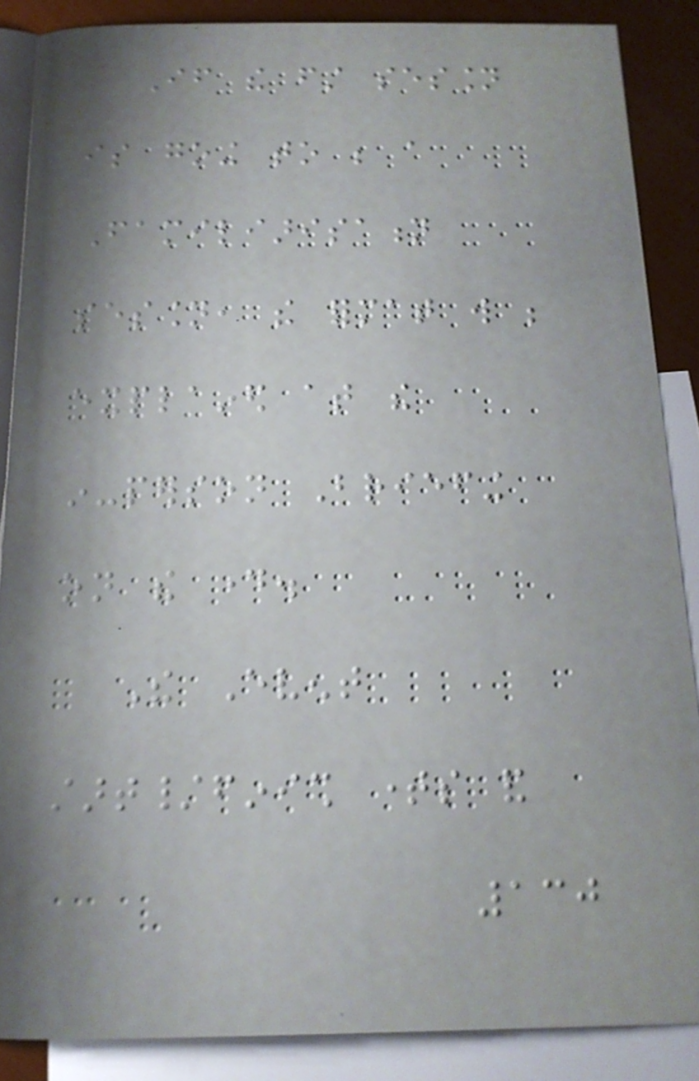If the first session
is going to be a
Familiarisation
session, the format will be
explained at the
in-person Briefing
on the day.
The Event
start/finish times and
130
